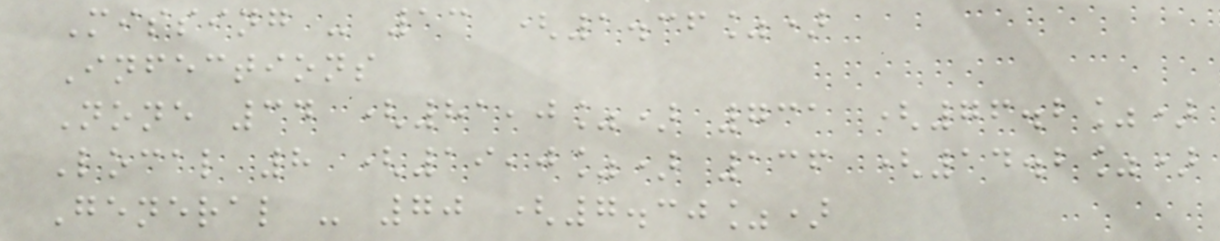Missing - 13 (1.36%)
Infections
None 34 (81,0%) 731 (76.2%)
Local 8 (19,0%) 136 (14.2%)
General - 70 (7.30%)
